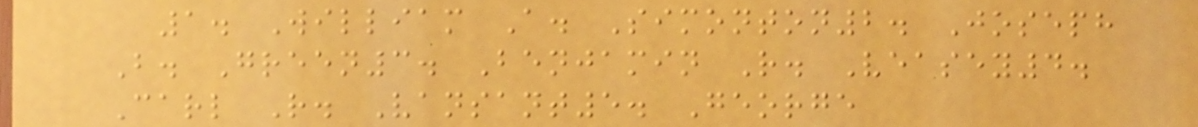1. William A. Simonton2. Joseph
B. Green3. Benjamin R. Veasey4.
Carl R. Vansant5. George
